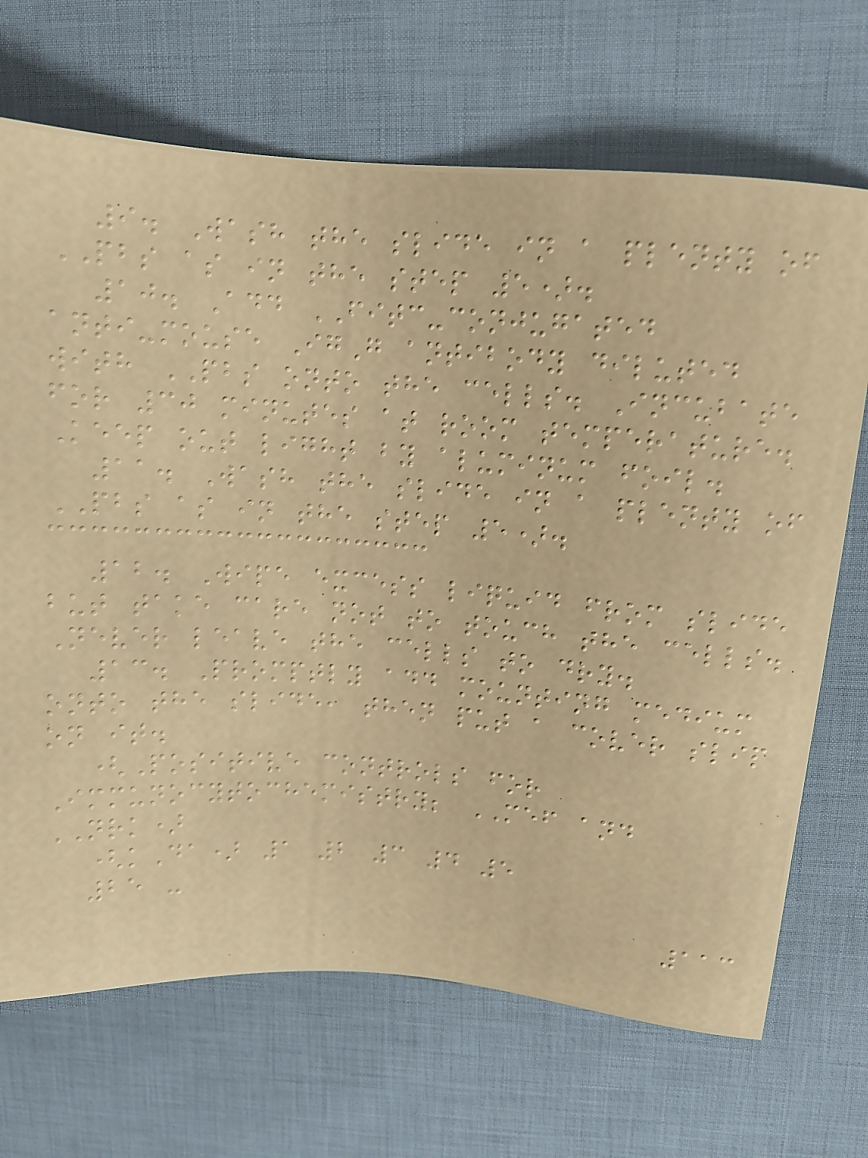9. Wash the slide in a plenty of
PBS as in the step 5).
10. Add FITC-conjugated
anti-mouse IgG antibody diluted
with PBS onto the cells. Incubate
for 30 minutes at room temperature.
Keep out light by aluminum foil.
11. Wash the slide in a plenty of
PBS as in the step 5).
12. Wipe excess liquid from slide
but take care not to touch the cells.
Never leave the cells to dry.
13. Promptly add mounting medium
onto the slide, then put a cover slip
on it.
(Positive controls for
Immunocytochemistry; MEF and
NRK)
(kDa) 1 2 3 4 5
25 -
113
